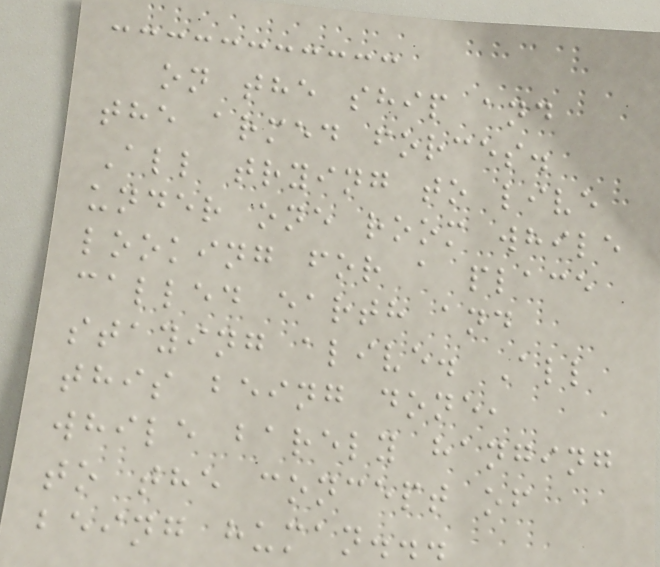on the ship and
the armed forces.
All trying to live
under one room while
looking for a place
called earth and
staying alive. All
this being done,
while barely hanging
to the concept of
being human...
